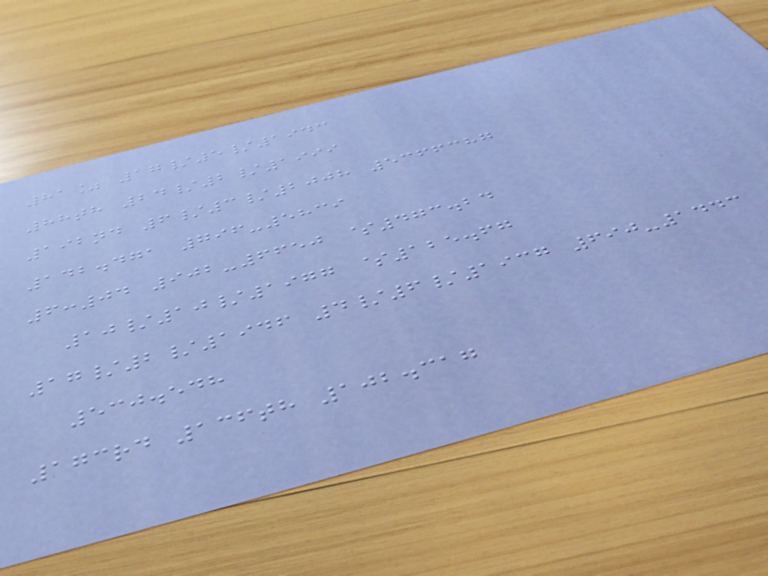81% 17/5/1943
88th 24/2/1999
192nd 6/3/2008 5366387
142.471 796-5839
6:04 902-6650 $473.24
10/10/1977 $125.67
17/2/1946 4/6/1937 690-1443
530.548
173rd 136th 102.317
